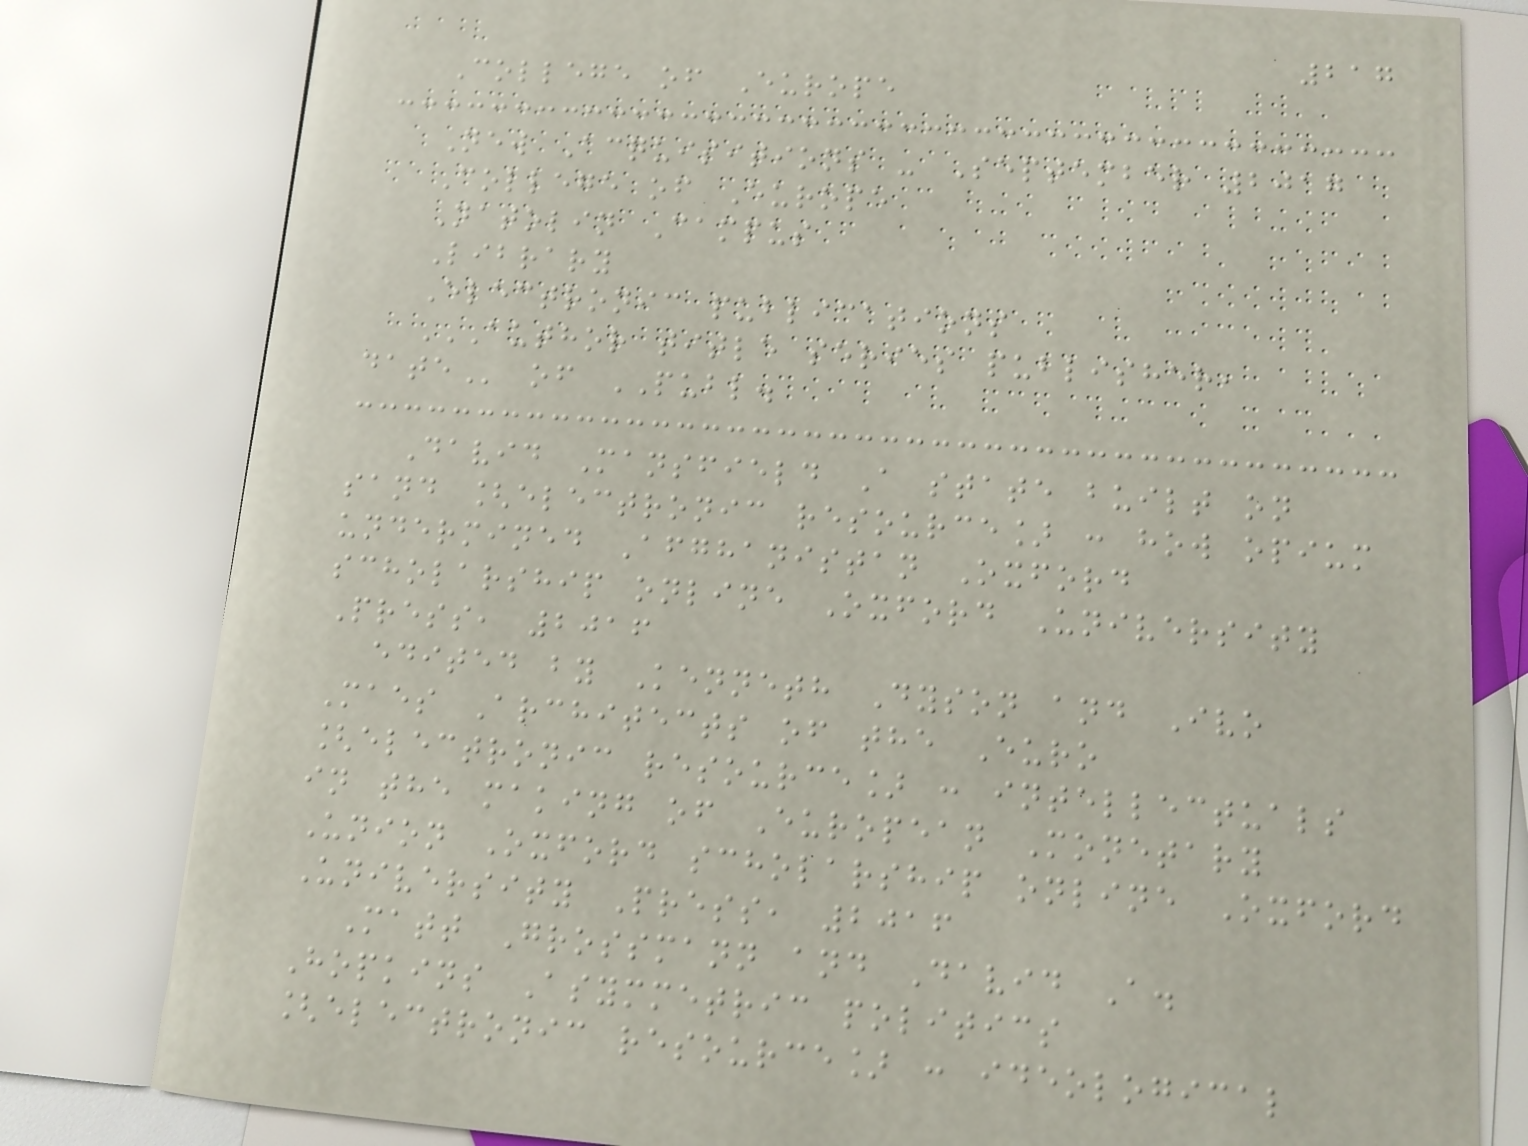217
College of Europe
New Acquisitions - September 2017
College of Europe
Natolin Campus
Library
Electronic publications
AUTHOR TITLE SERIES PUBLISHER,
DATE of PUBL.
David Mansfield A state built on
sand [electronic resource] : how opium
undermined Afghanistan Oxford
scholarship online Oxford University
Press, 2016
edited by Kenneth Dyson and Ivo
Maes Architects of the Euro
[electronic resource] : intellectuals
in the making of European Monetary
Union Oxford scholarship online Oxford
University Press, 2016
Matt Grossmann and David A.
Hopkins Asymmetric politics
[electronic resource] : ideological
